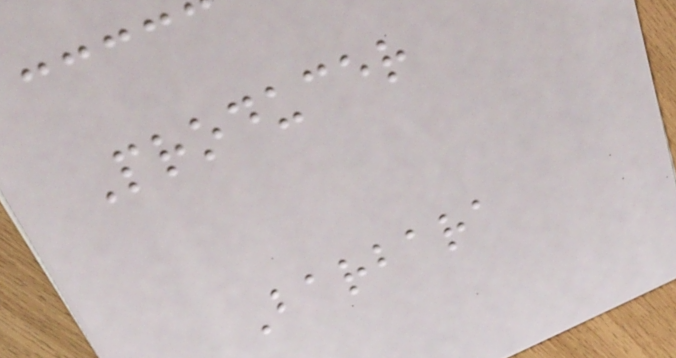Producer
Barbara
